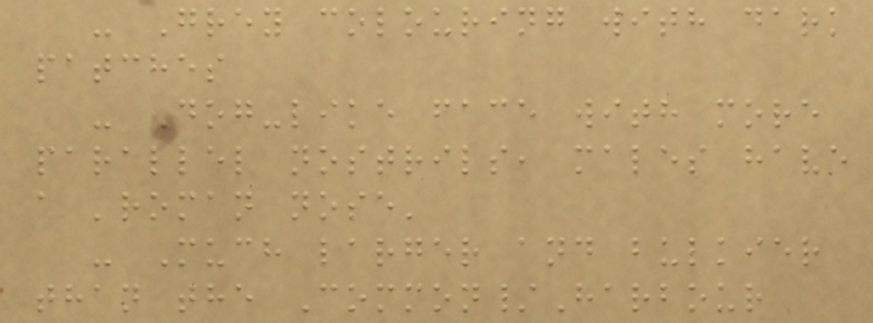- Grey colouring with dark
patches
- Dog-like face with more
parallel nostrils, males have
a 'roman nose'
- Much larger and bulkier
than the Common/Harbour
